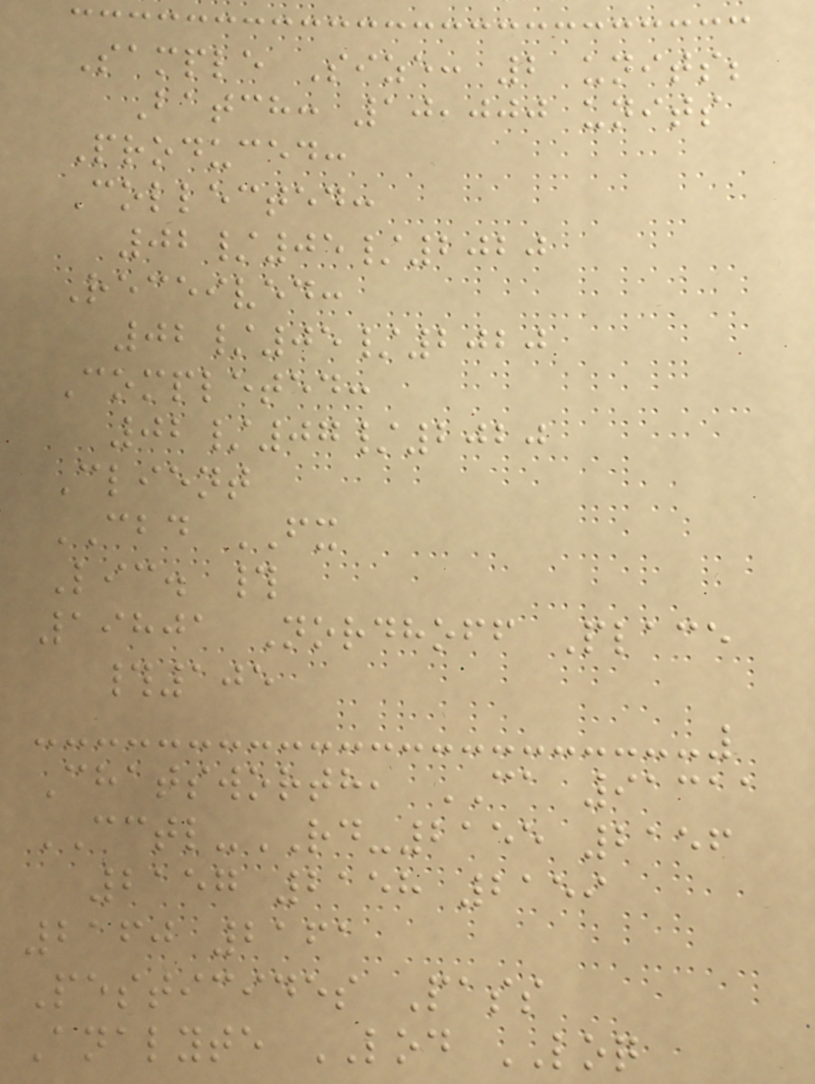Sample Size: 2 units;
Batch: 10,000 units
Produced:
Collected:
02/05/2020
Received:
02/05/2020
Completed:
02/07/2020
Client
CBD FX
Lic. #
19801 Nordhoff Place
#105
Chatsworth, CA 91311
CCTL-RD-2155 2156
2157 2158 2159
2160 2161
Pesticides Pass
Analyte LOD LOQ
